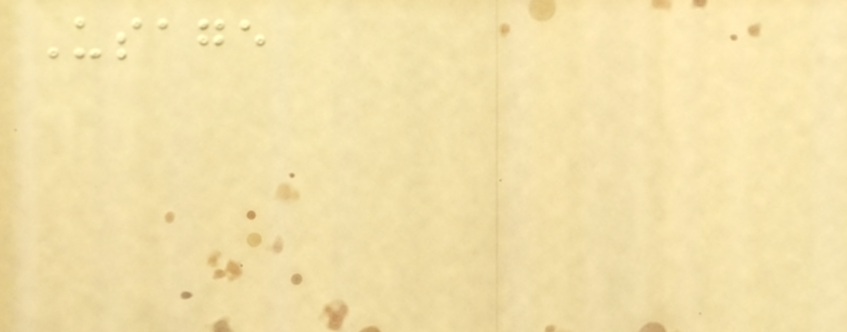Usage
